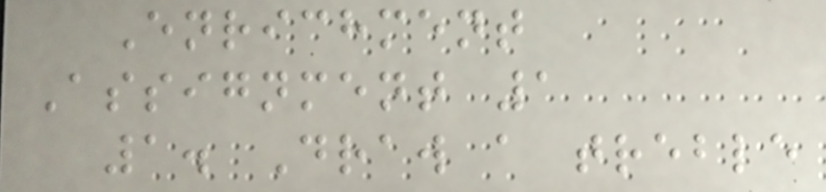Enrichment
Assignment 1
1. Draw a treble
